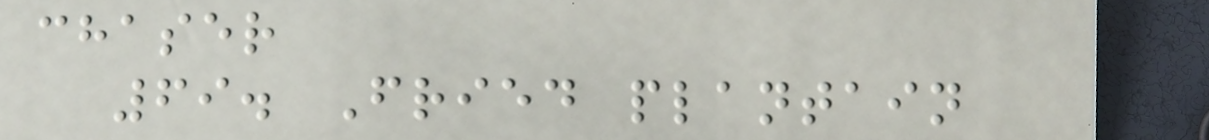chaser
69. Fried plantain
